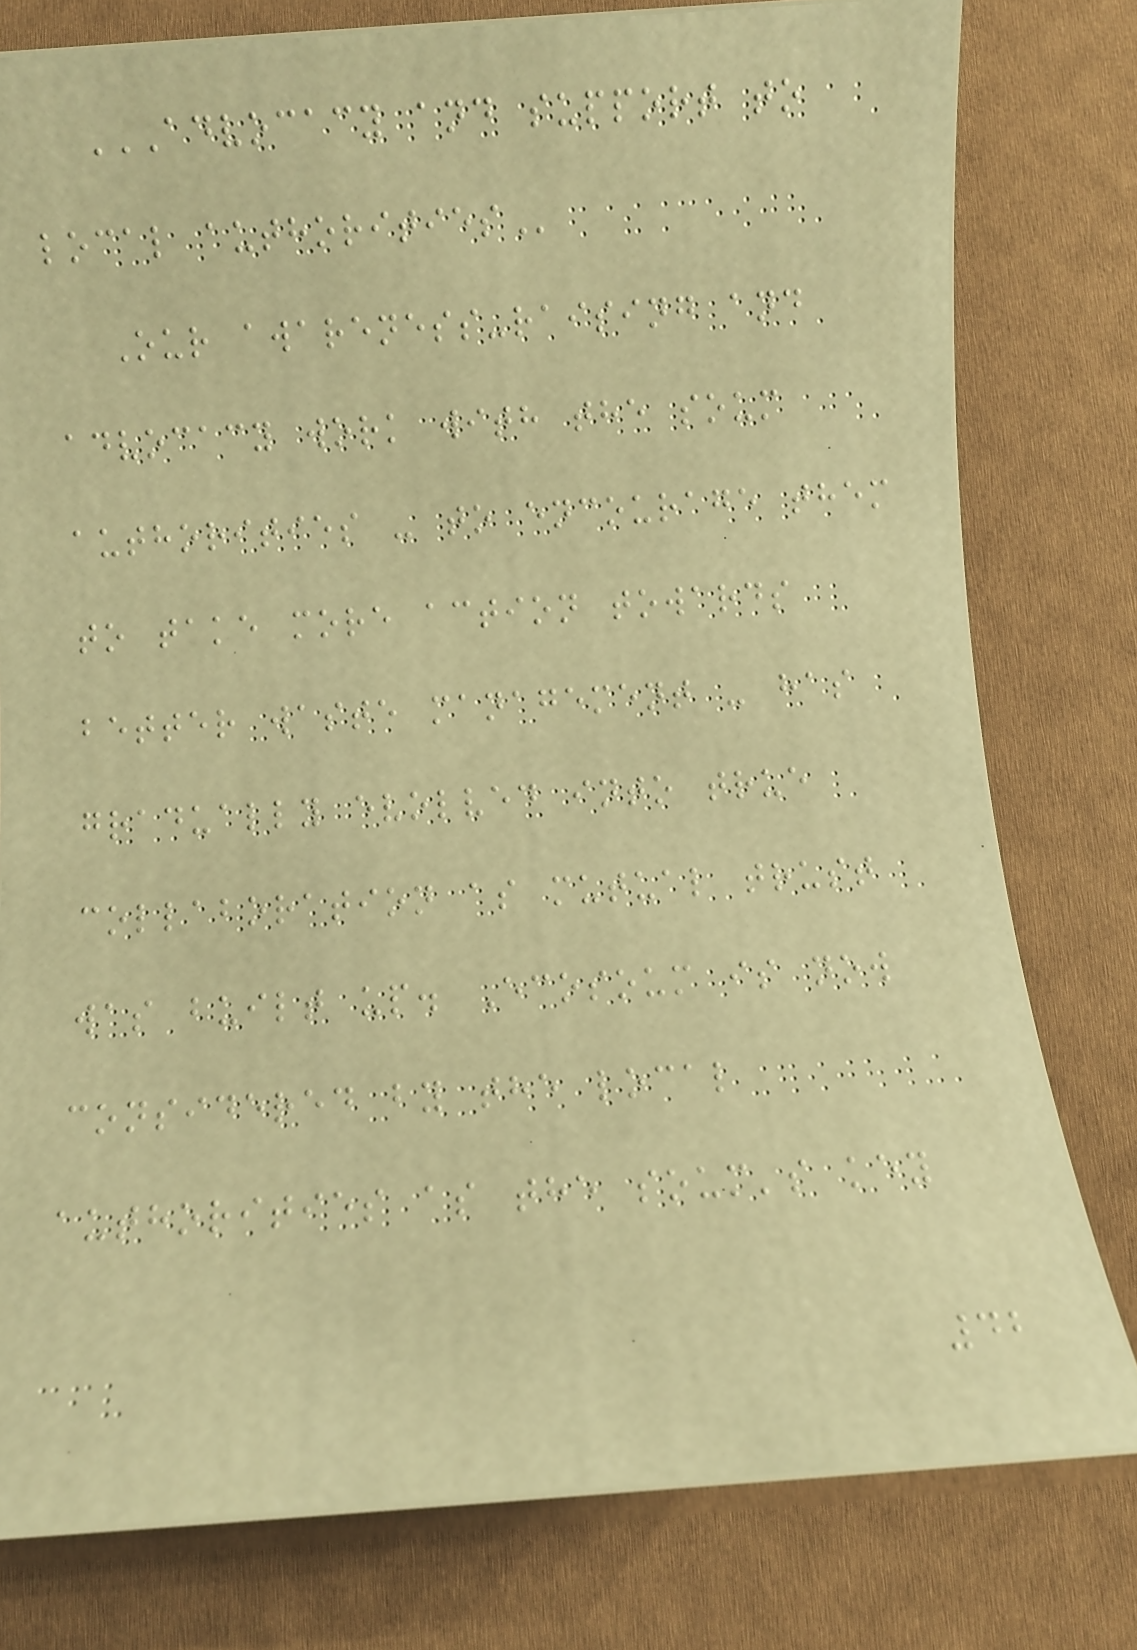ADVOCACY AND SUPPORT TO
LOCAL AUTHORITIES
Our awareness-raising and
advocacy work with the soum
authorities - to encourage them
to take more action towards
better waste management - has
gradually evolved into true
collaboration as mutual trust
was built up. Ecosoum is now
considered by the local
authorities as the soum's key
42
